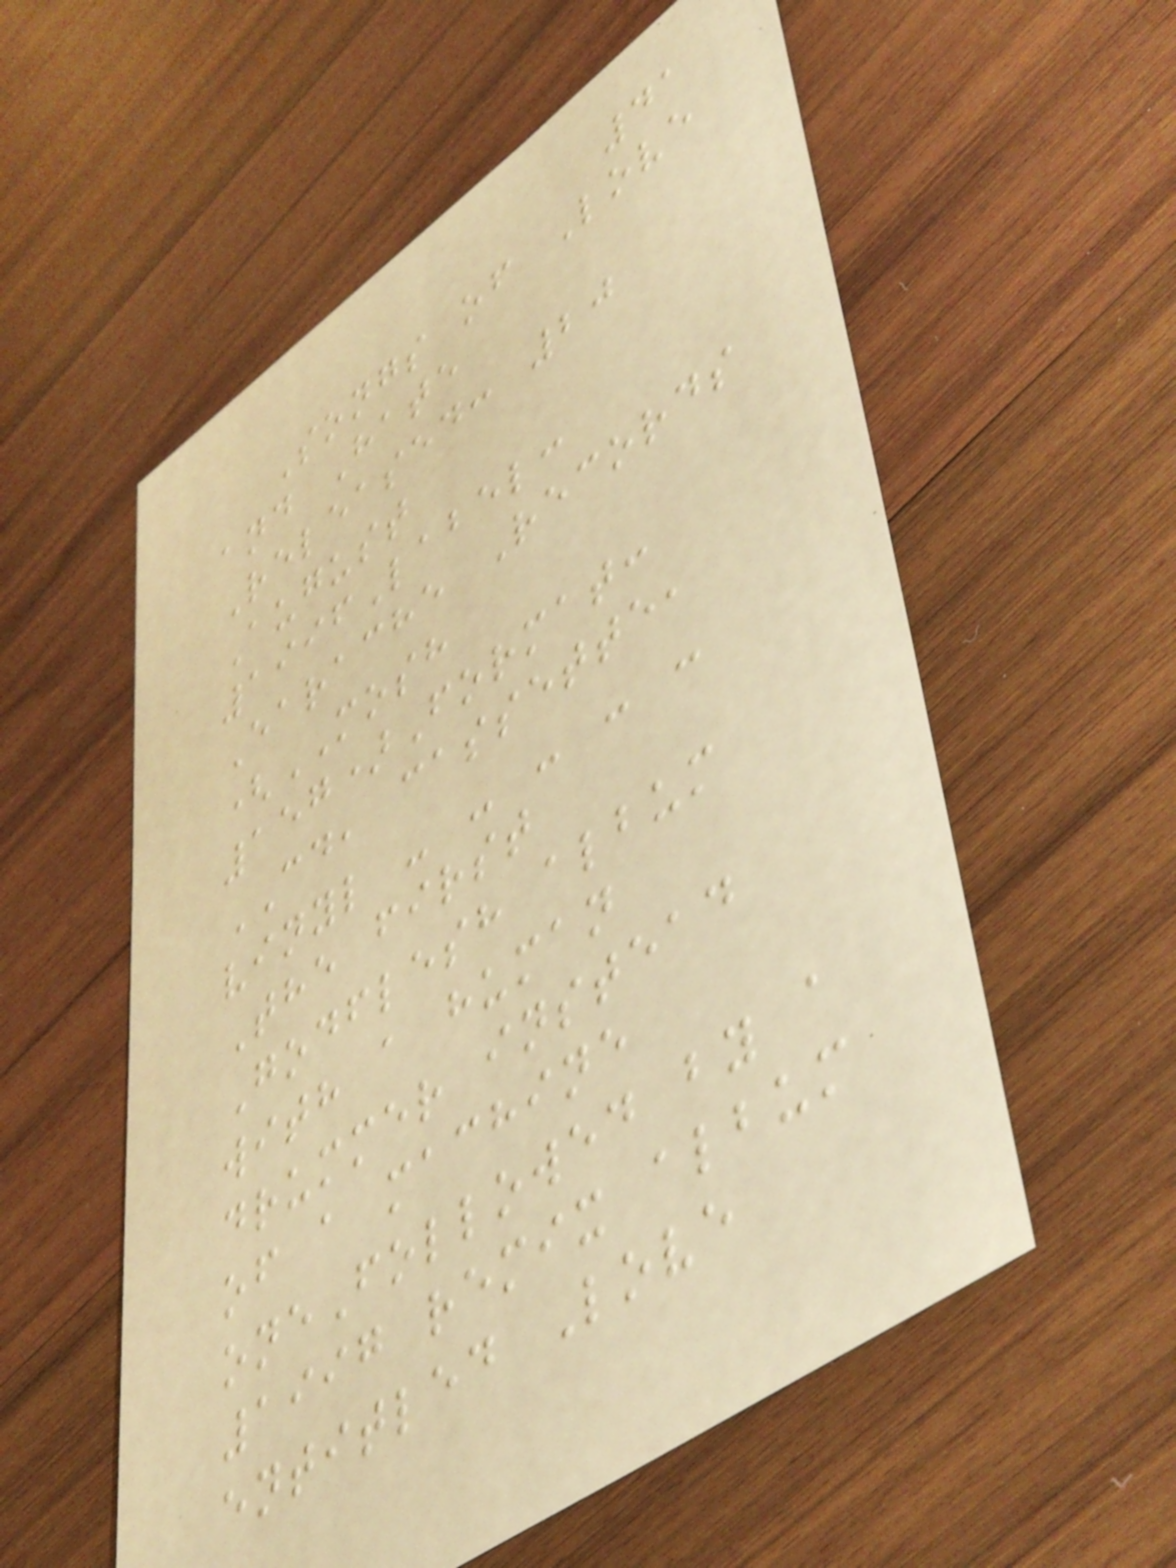41
Songs of Love
and Hate
Released: 20
August
1996Label:
Earache Records
(MOSH
157)Format:
CD, cassette,
vinyl - - - - -
The first
Godflesh album
with a human
drummer instead
of a machine
oneFollowed by a
1997 remix album
entitled Love
